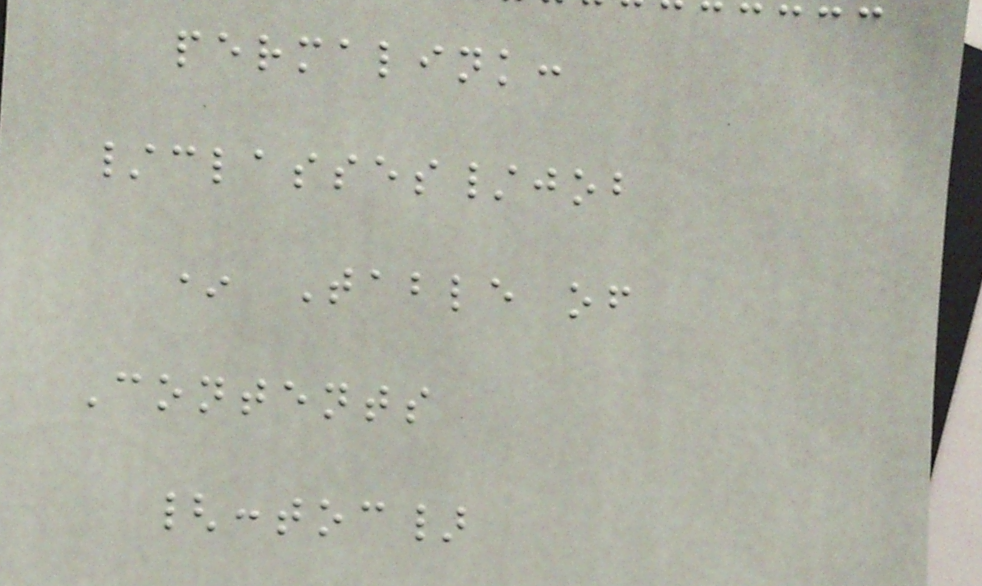permalink:
/classes/job
* Table of
Contents
{:toc}
